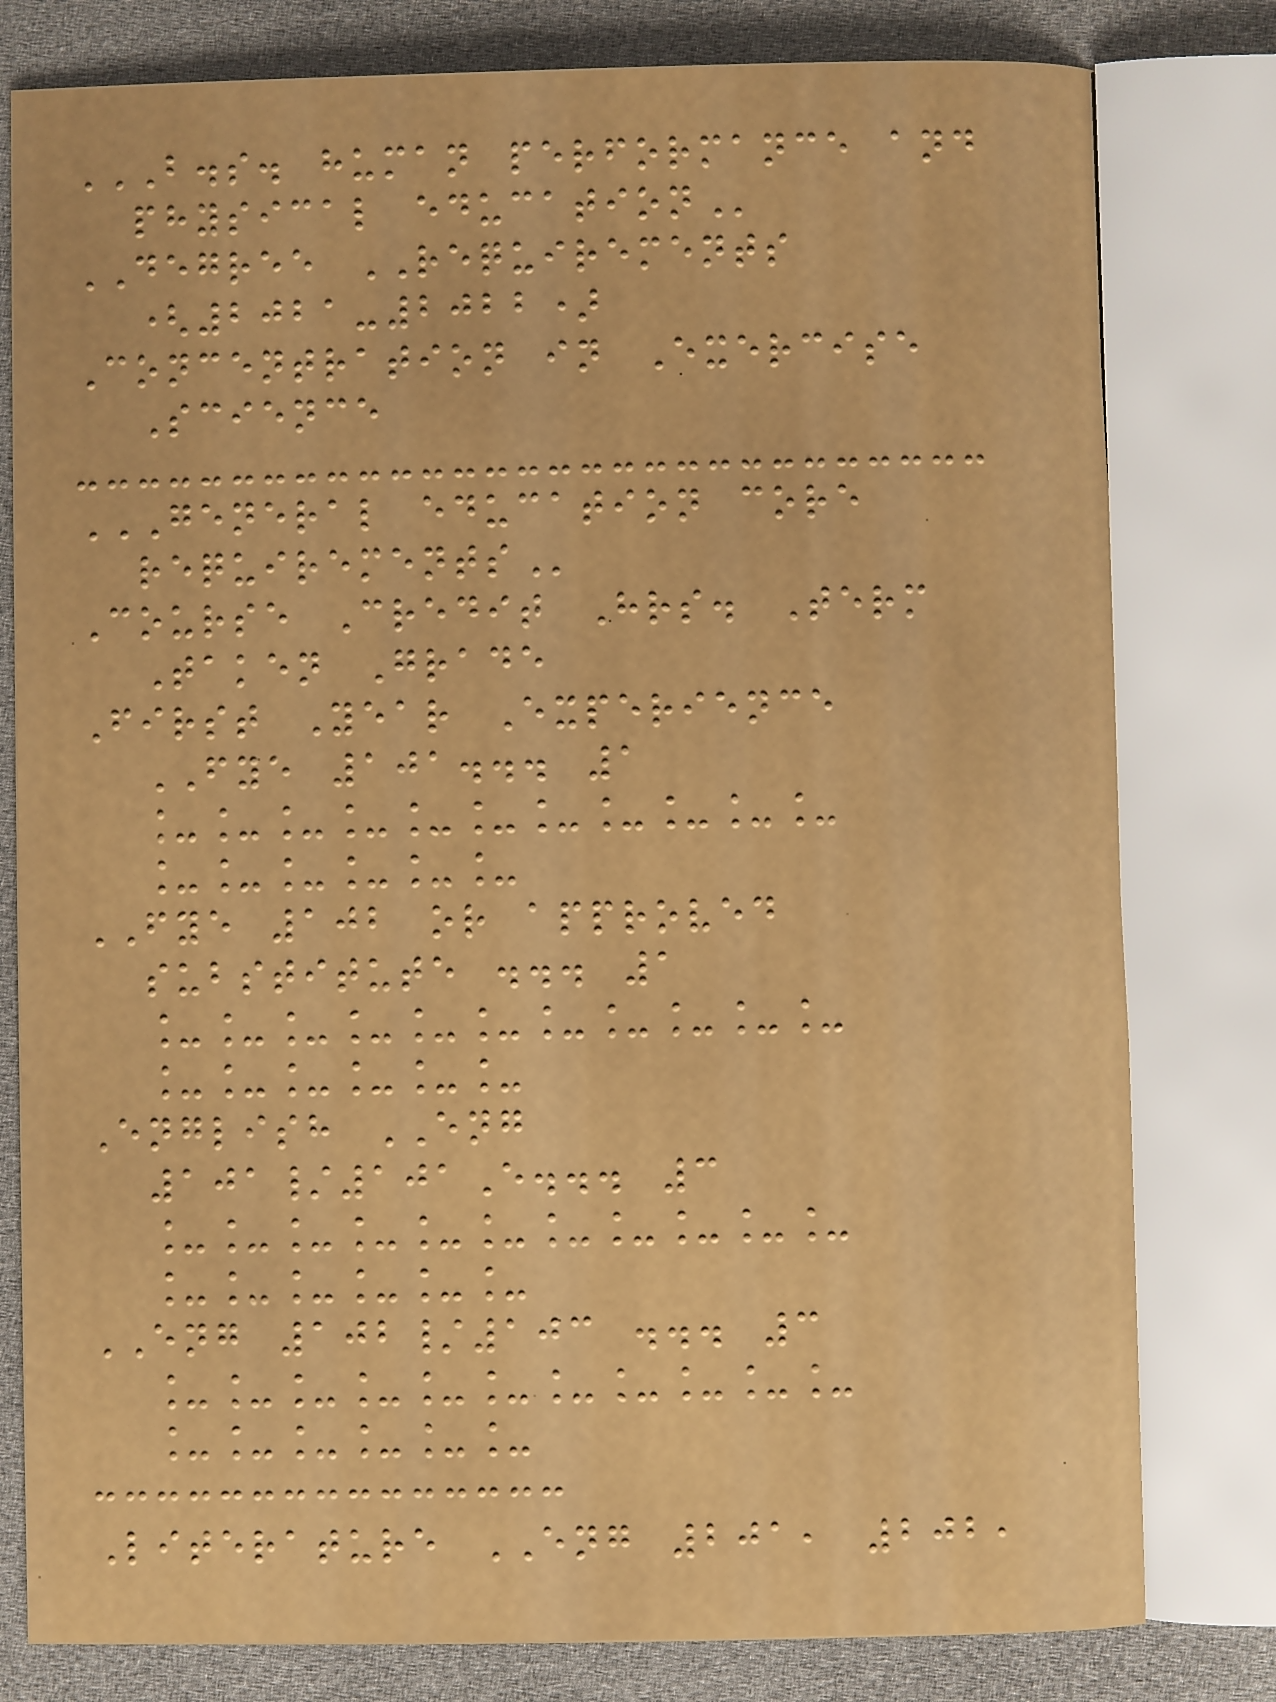B.S. HUMAN PERFORMANCE AND
PHYSICAL EDUCATION
DEGREE REQUIREMENTS
(2021-2022)
Concentration in Exercise
Science
GENERAL EDUCATION CORE
REQUIREMENTS
Course Credit Hrs. Term
Taken Grade
First Year Experience
FYE 101... 1
___________
______
FYE 102 or approved
substitute ... 1
___________
______
English ENG
101/101E... 3
___________
______
ENG 102/103 ... 3
___________
______
Literature ENG 201, 202,
